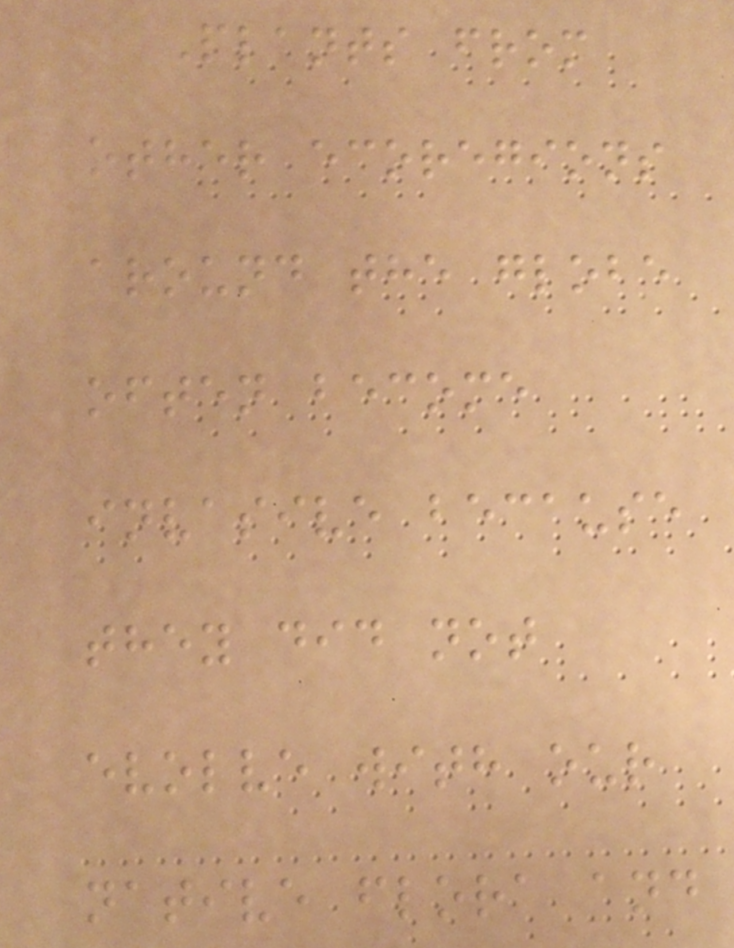Plants from
other ecoregions
around the globe
often become
invasive because
they did not
evolve with our
native flora and
